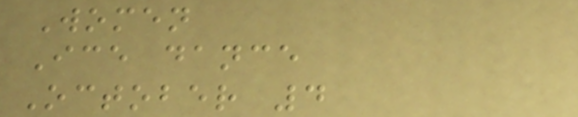Women
Ice dance
October 4
